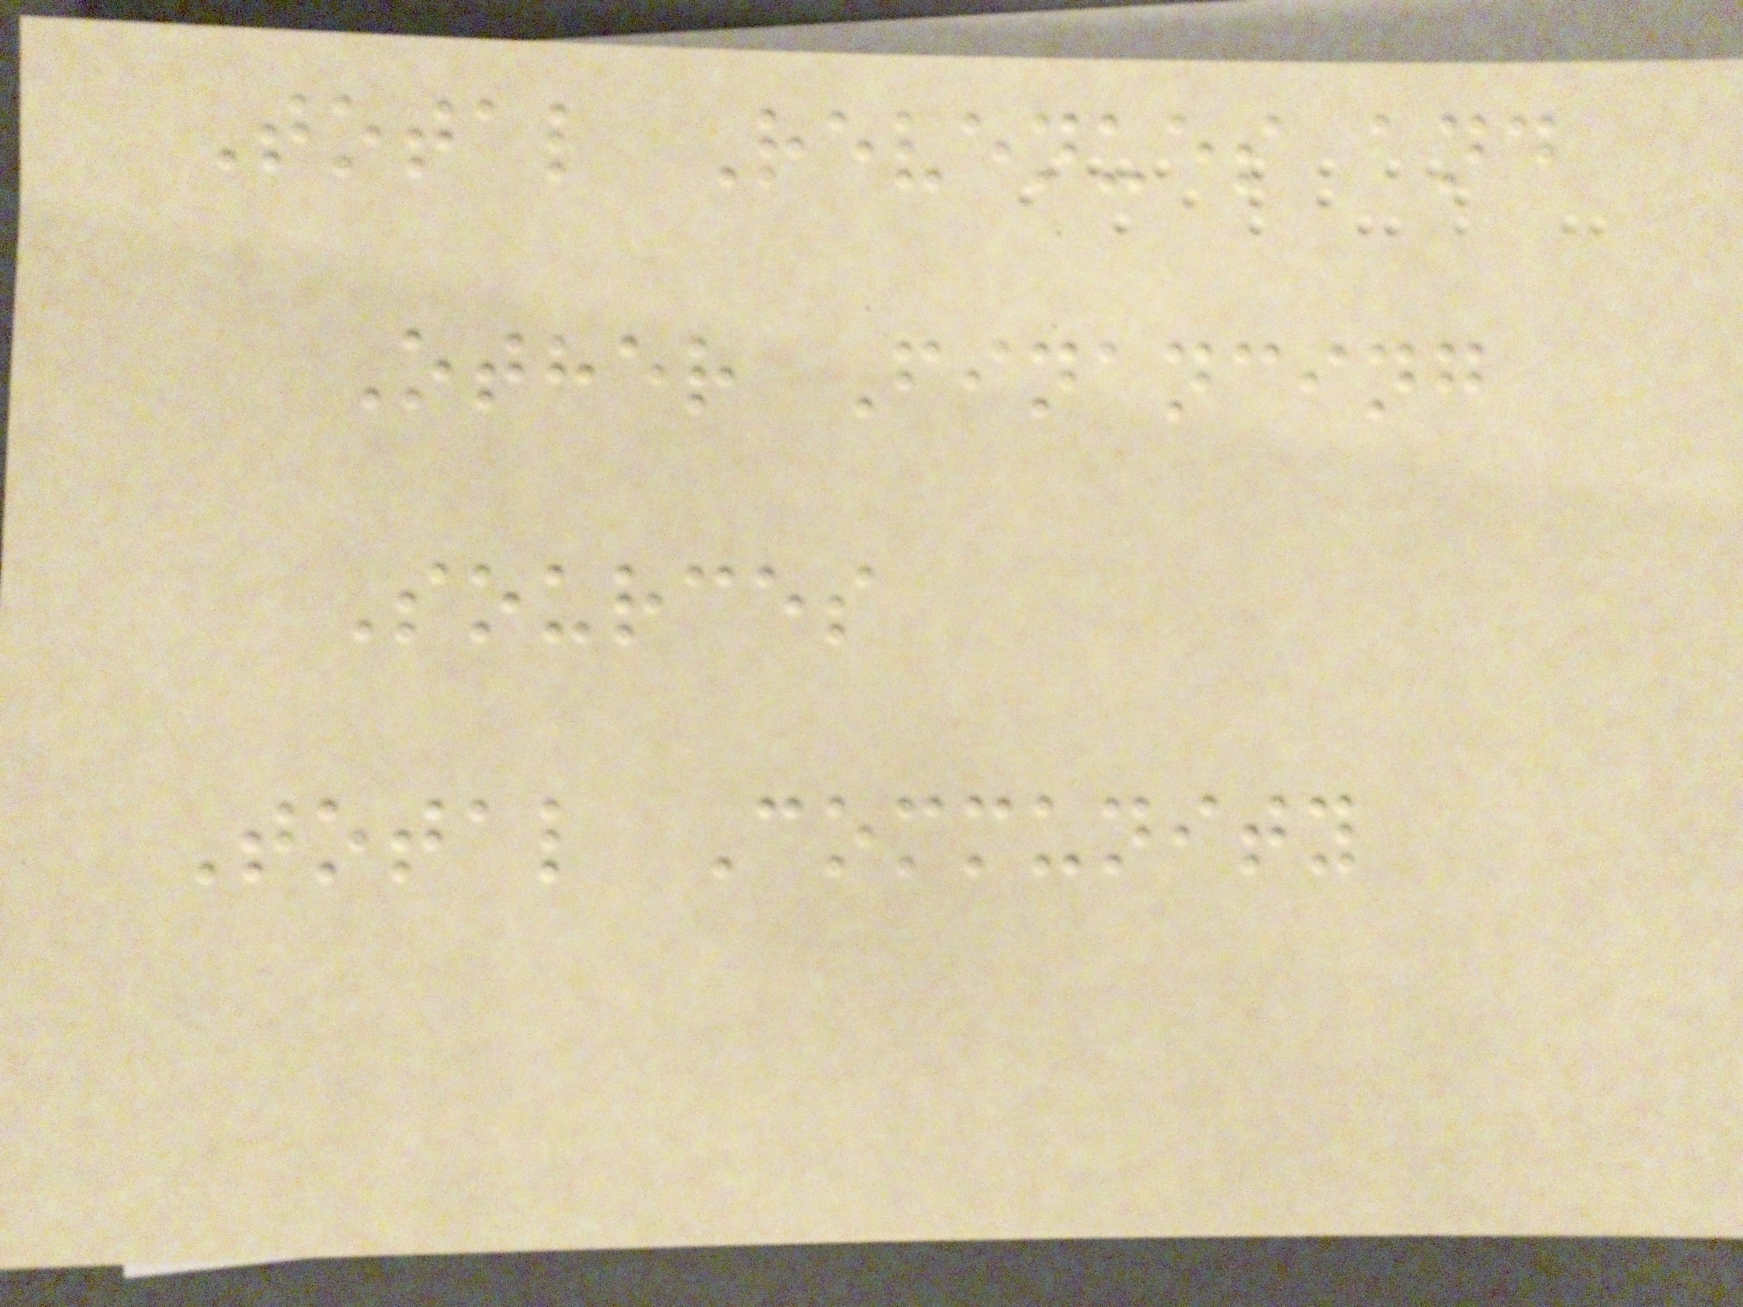Total Revenues and
Other Financing
Sources
Total Community
